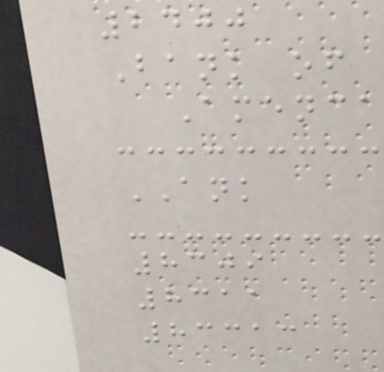2400
Bank of
Amenca
ANK
8309
8311
83313
